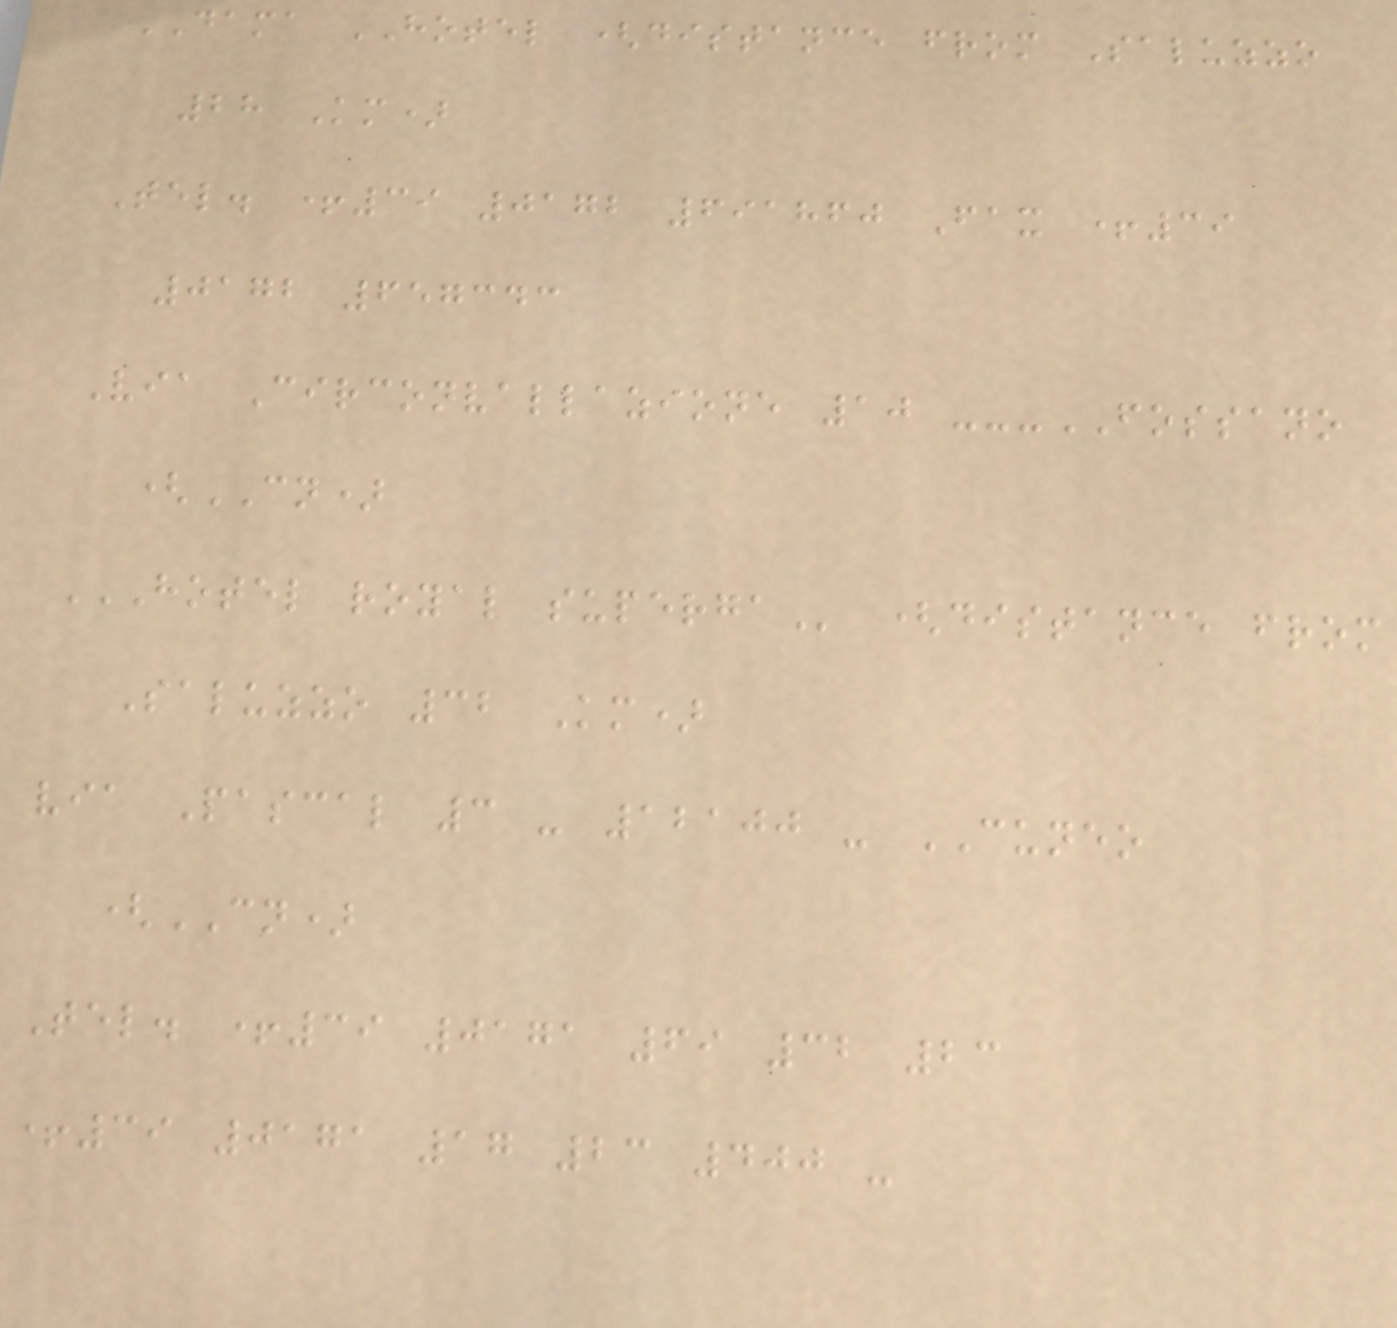DAMA HOTEL (distance from Saluzzo
28 Km)
Tel. +39 0172 691860 Fax +39
0172 657343
Via Circonvallazione 10 ---FOSSANO
(CN)
HOTEL ROYAL SUPERGA (distance from
Saluzzo 32 Km)
via Pascal 3 - 12100 - CUNEO
(CN)
Tel. +39 0171 69 32 23
+39 0171 17 23 400 -
